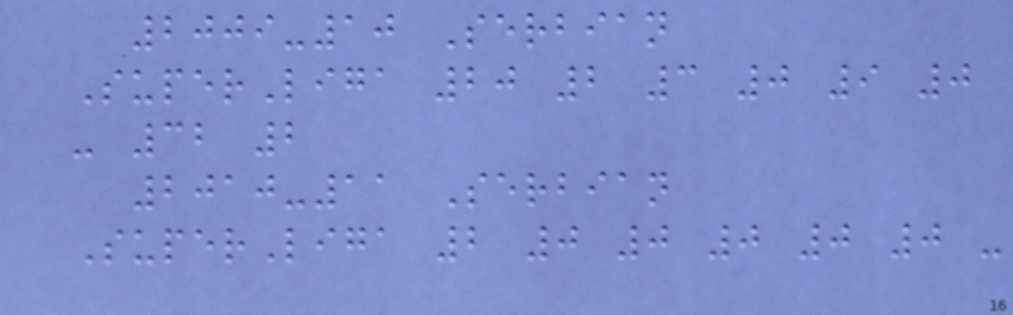2009-10 Serbian
SuperLiga 20 2 3 0 9 0
- 32 2
2010-11 Serbian
SuperLiga 2 0 0 0 0 0 -
